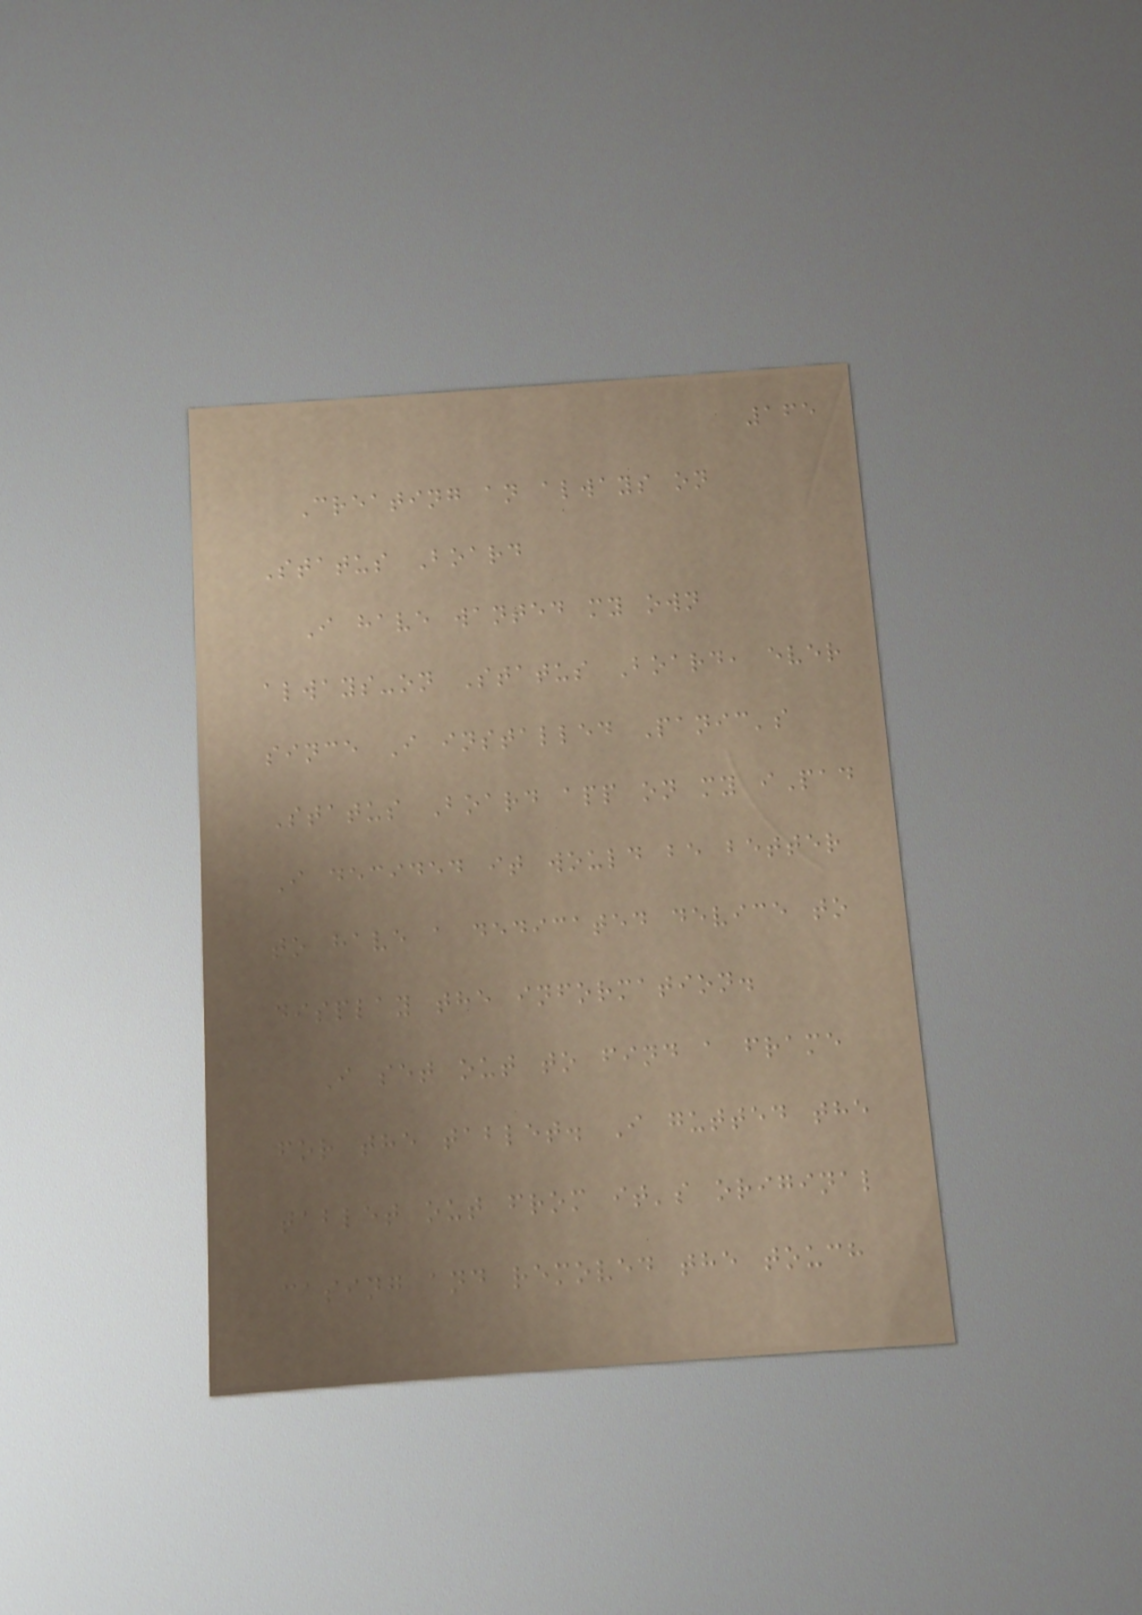165
Creating an always on
Status Board
I have wanted my own
always-on Status Board, ever
since I installed Panic's
Status Board app on my iPad
I decided it would be better
to have a dedicated device to
display the information.
I set out to find a frame
for the tablet. I gutted the
tablet out from it's original
casing and removed the touch
